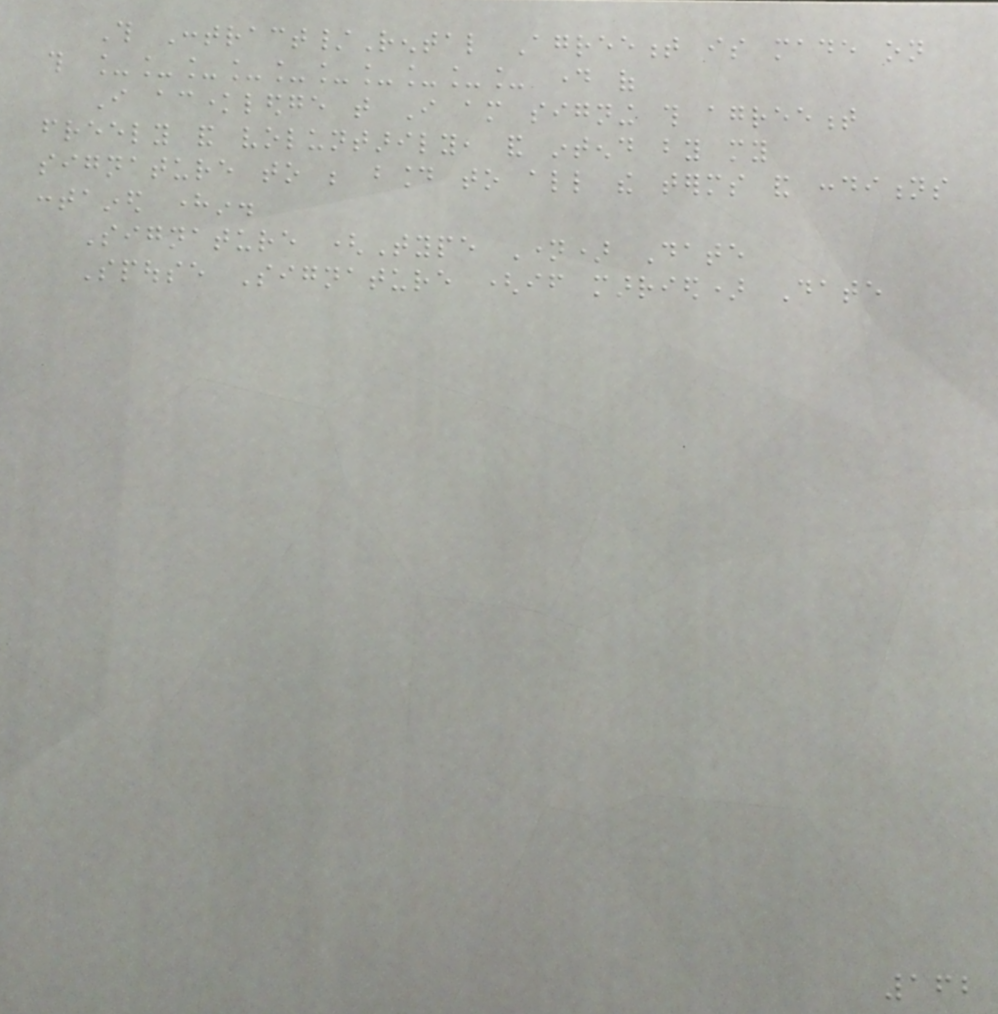This Contract/Rental Agreement is made on
this __________ day of
I acknowledge that I am signing this agreement
freely and voluntarily, and intend by my
signature to be bound to all the terms and conditions
contained herein.
Signature (Type Name) Date
Spouse Signature (if married) Date
162
